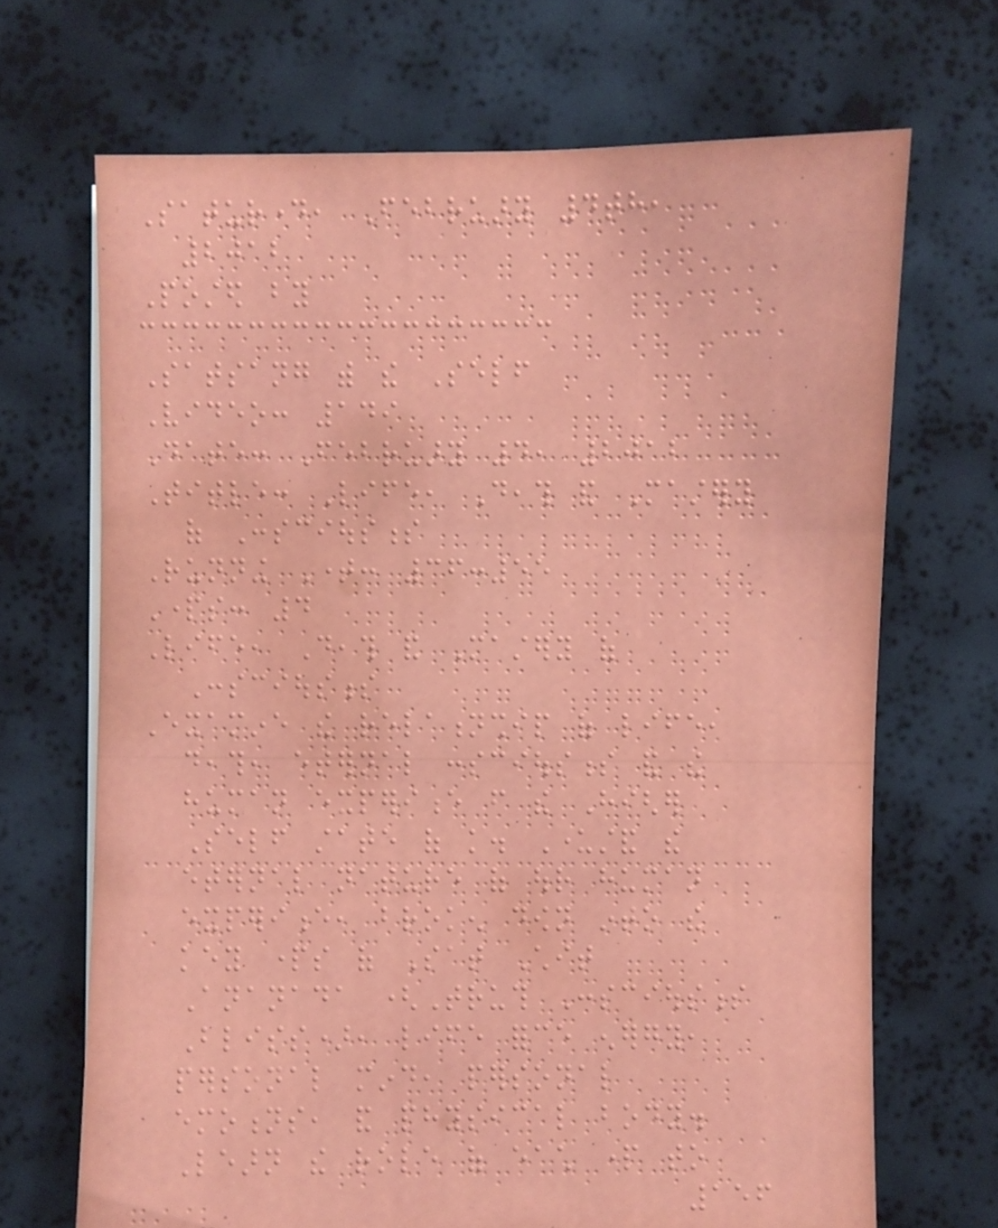Saturday, February 4th,
2012
Posted by
Satsang with the Self
Video: 149
Date: February 4, 2012
Title: Life, Death and Mastery
of Consciousness
Running Time: 36:55
Parts: 4
Life, Death and Mastery of
Consciousness
Examine the relationship of life,
death, eternal consciousness and the
human experience from the Higher
Self state of knowledge. Understand the
eternal nature of our human
experience, broken down into the
key parts of Sat Chit
Ananada (Truth Consciousness
Bliss), life force energy,
personal mind, personal
emotions, and physical body.
Learn the role of each part to
156
